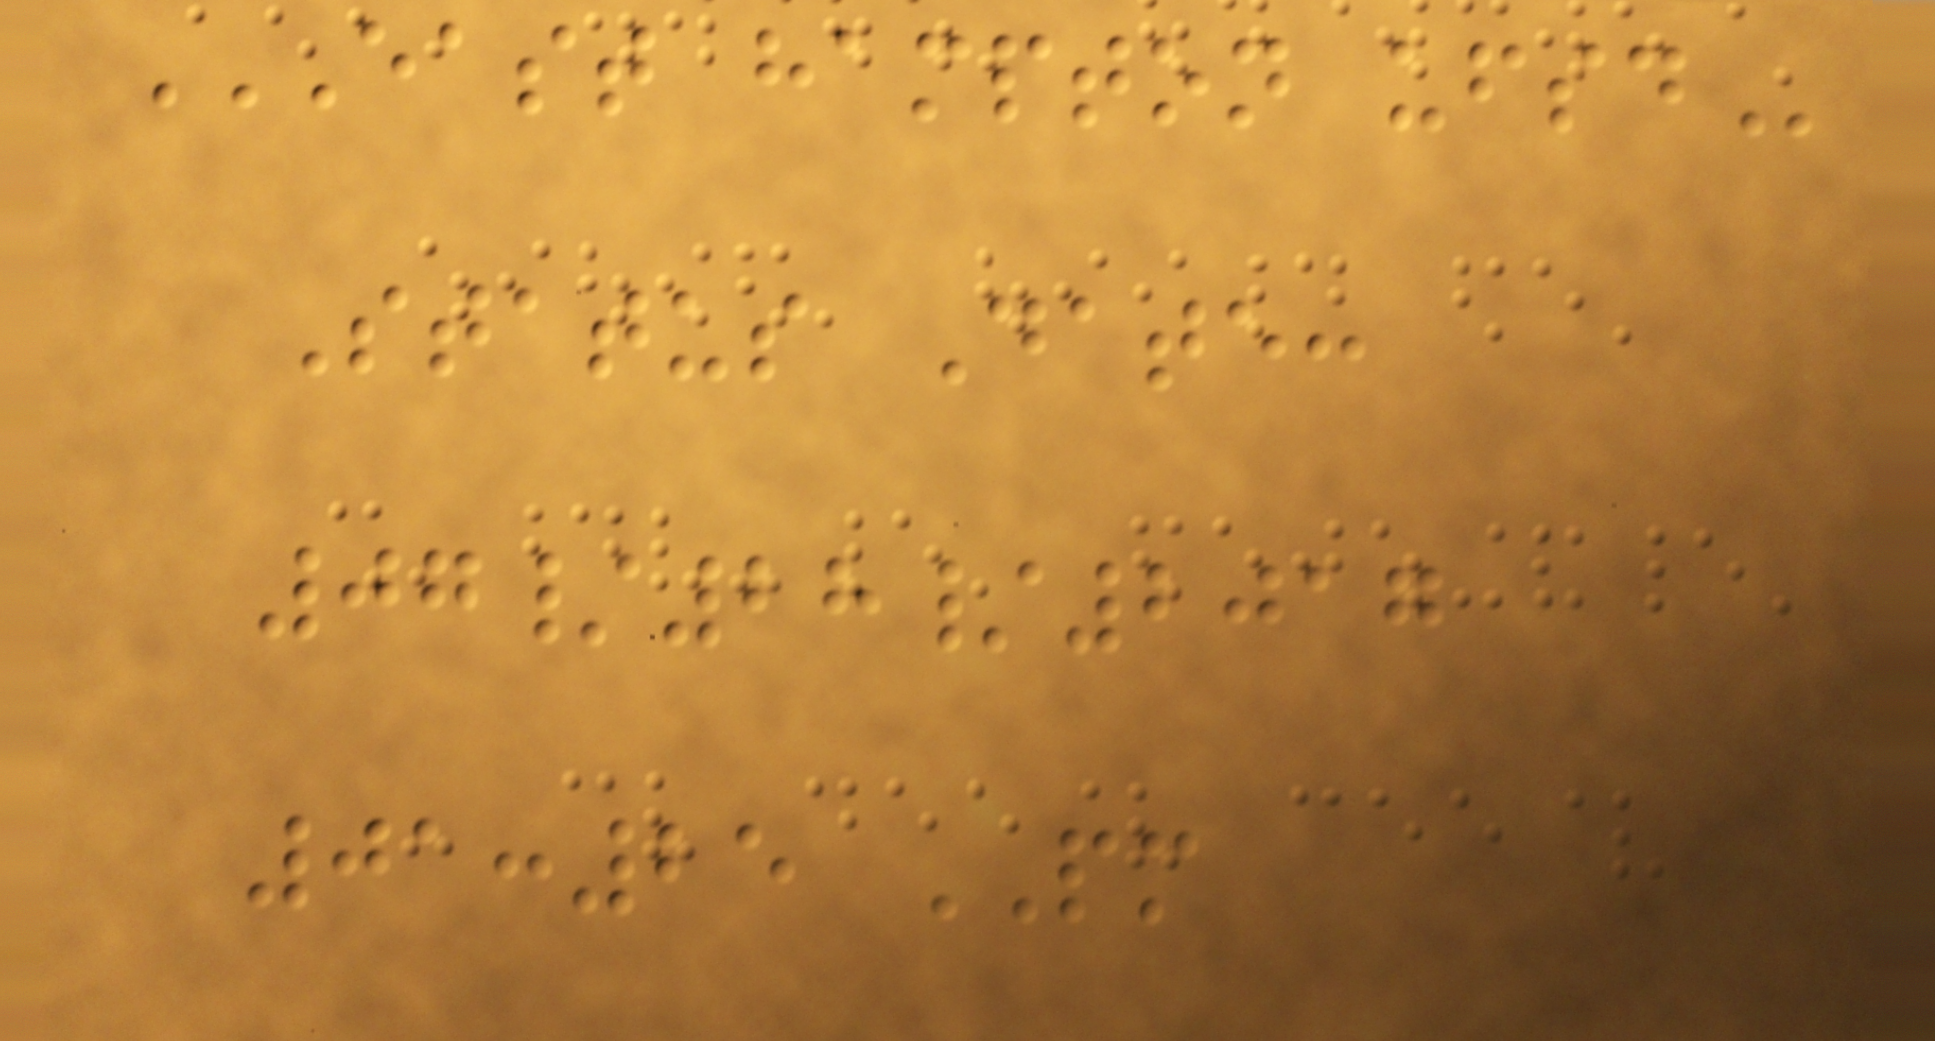EAST HAMPTON UFSD
Status Date:
07/28/2017
01:25 PM
